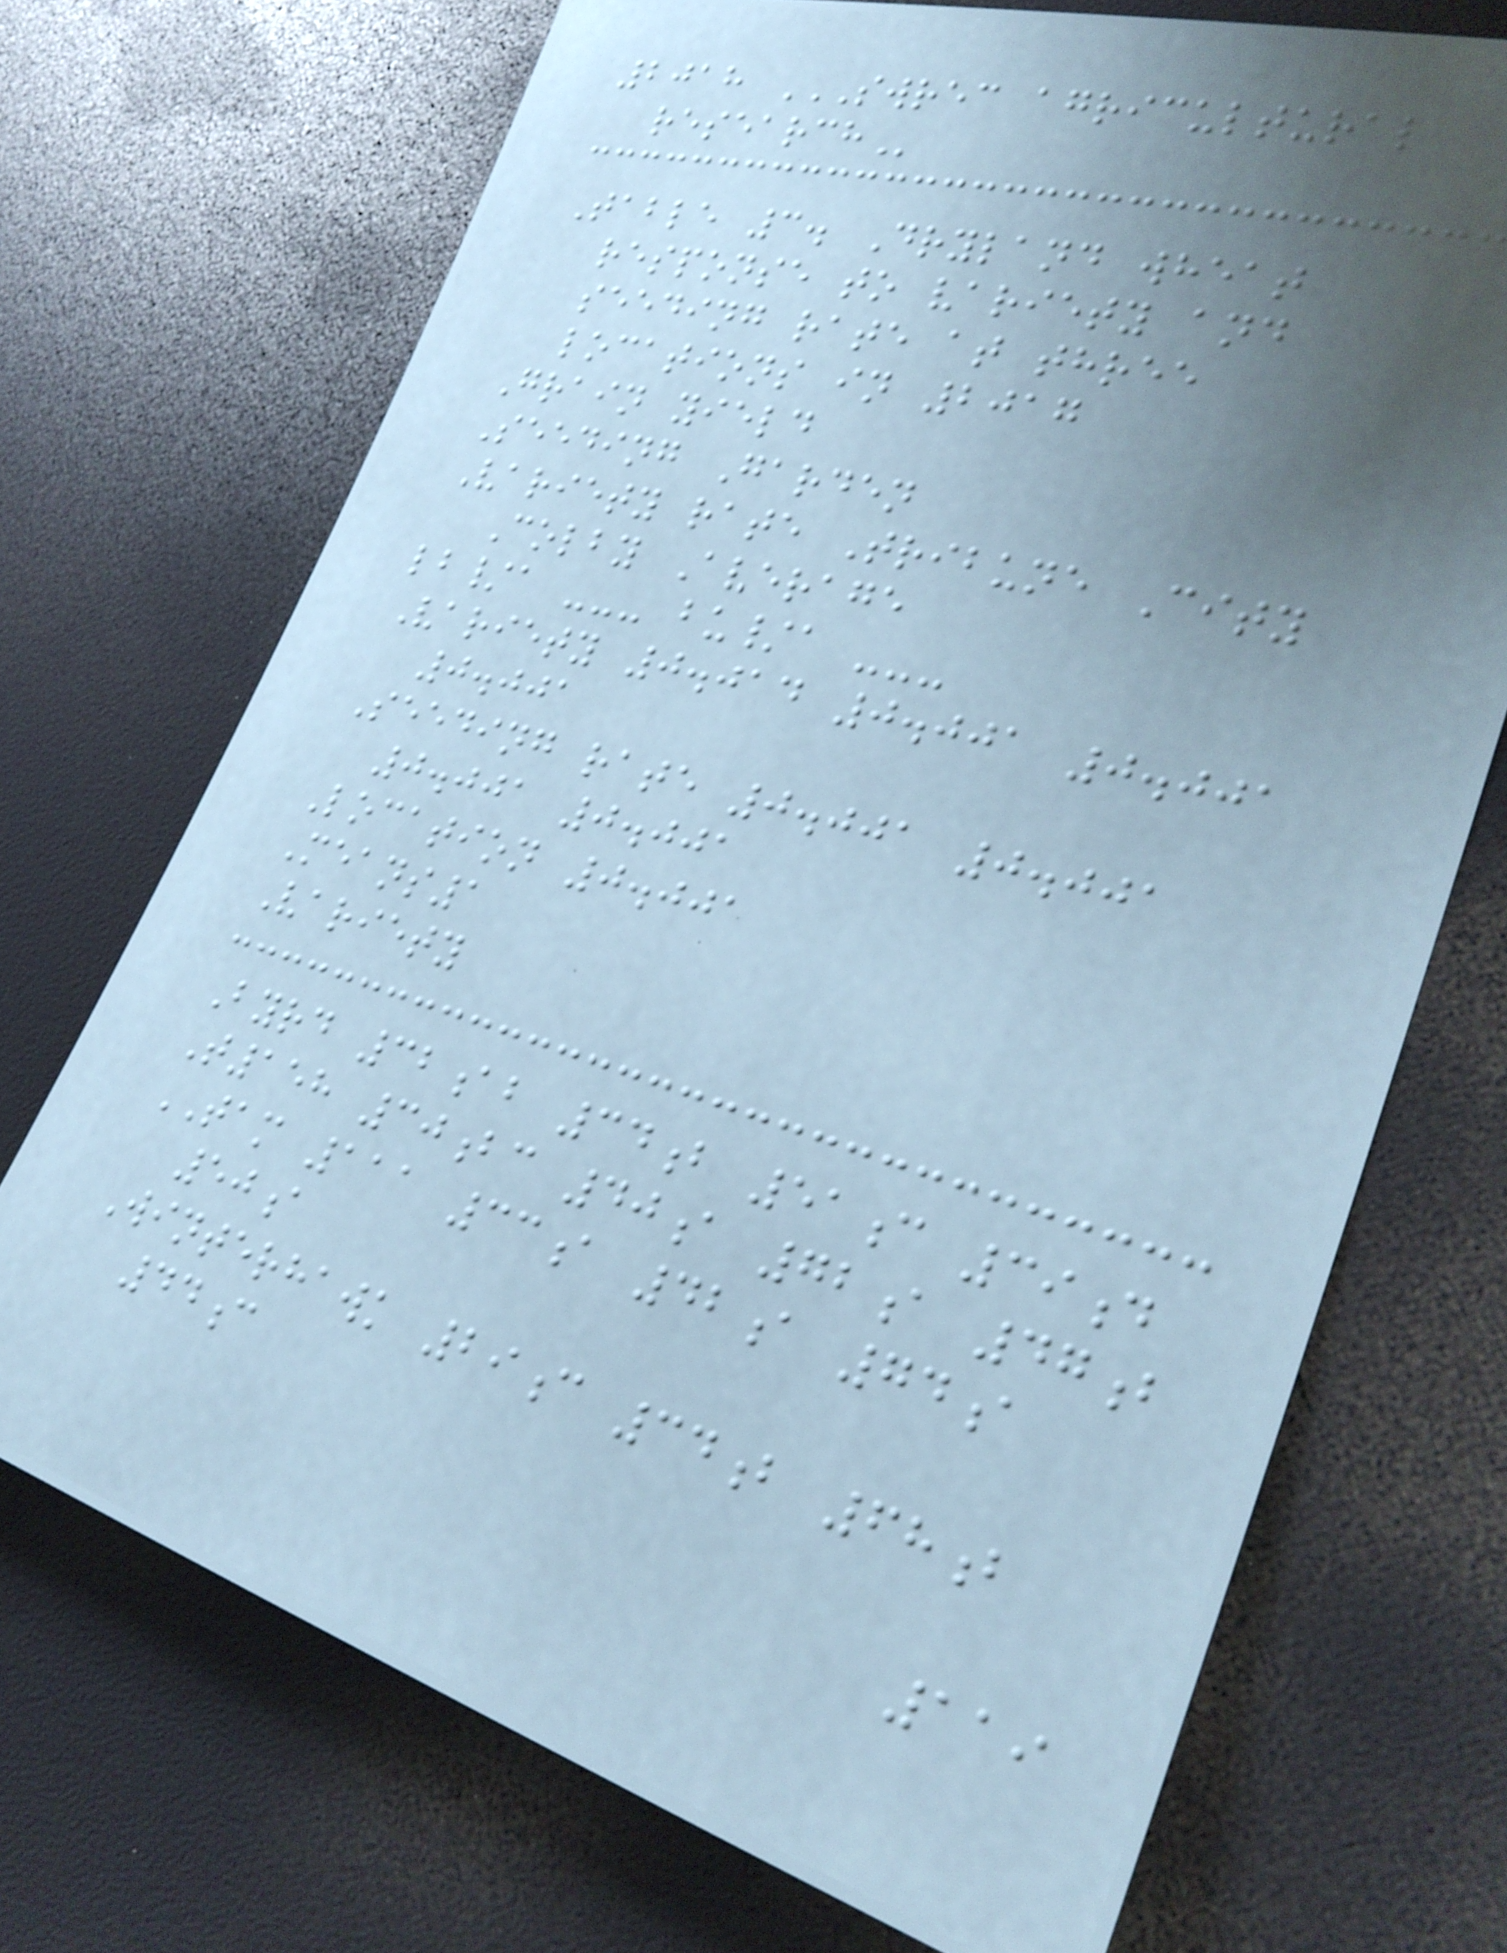2018 SWREC AGRICULTURAL
RESEARCH
Table 3. Dryland wheat
response to variety and
seeding rate at three
locations in 2017
Grain yield
Seeding Garden
Variety rate Tribune City
Colby Average
lb/a --- bu/a ---
Variety 0.014 0.001 0.001
0.001
Seeding rate 0.001 0.001
0.001 0.001
Location 0.001
Means1
Variety
Byrd 32ab 34b 51c 39d
T158 30bc 40a 72a 47b
TAM 111 33a 42a 74a
50a
Winterhawk 29c 34b 68b
44c
119
